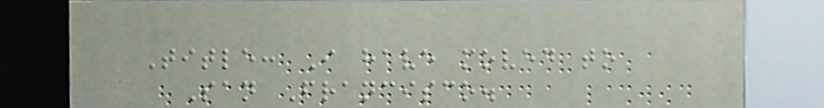Title: I have moved to
San Francisco.
